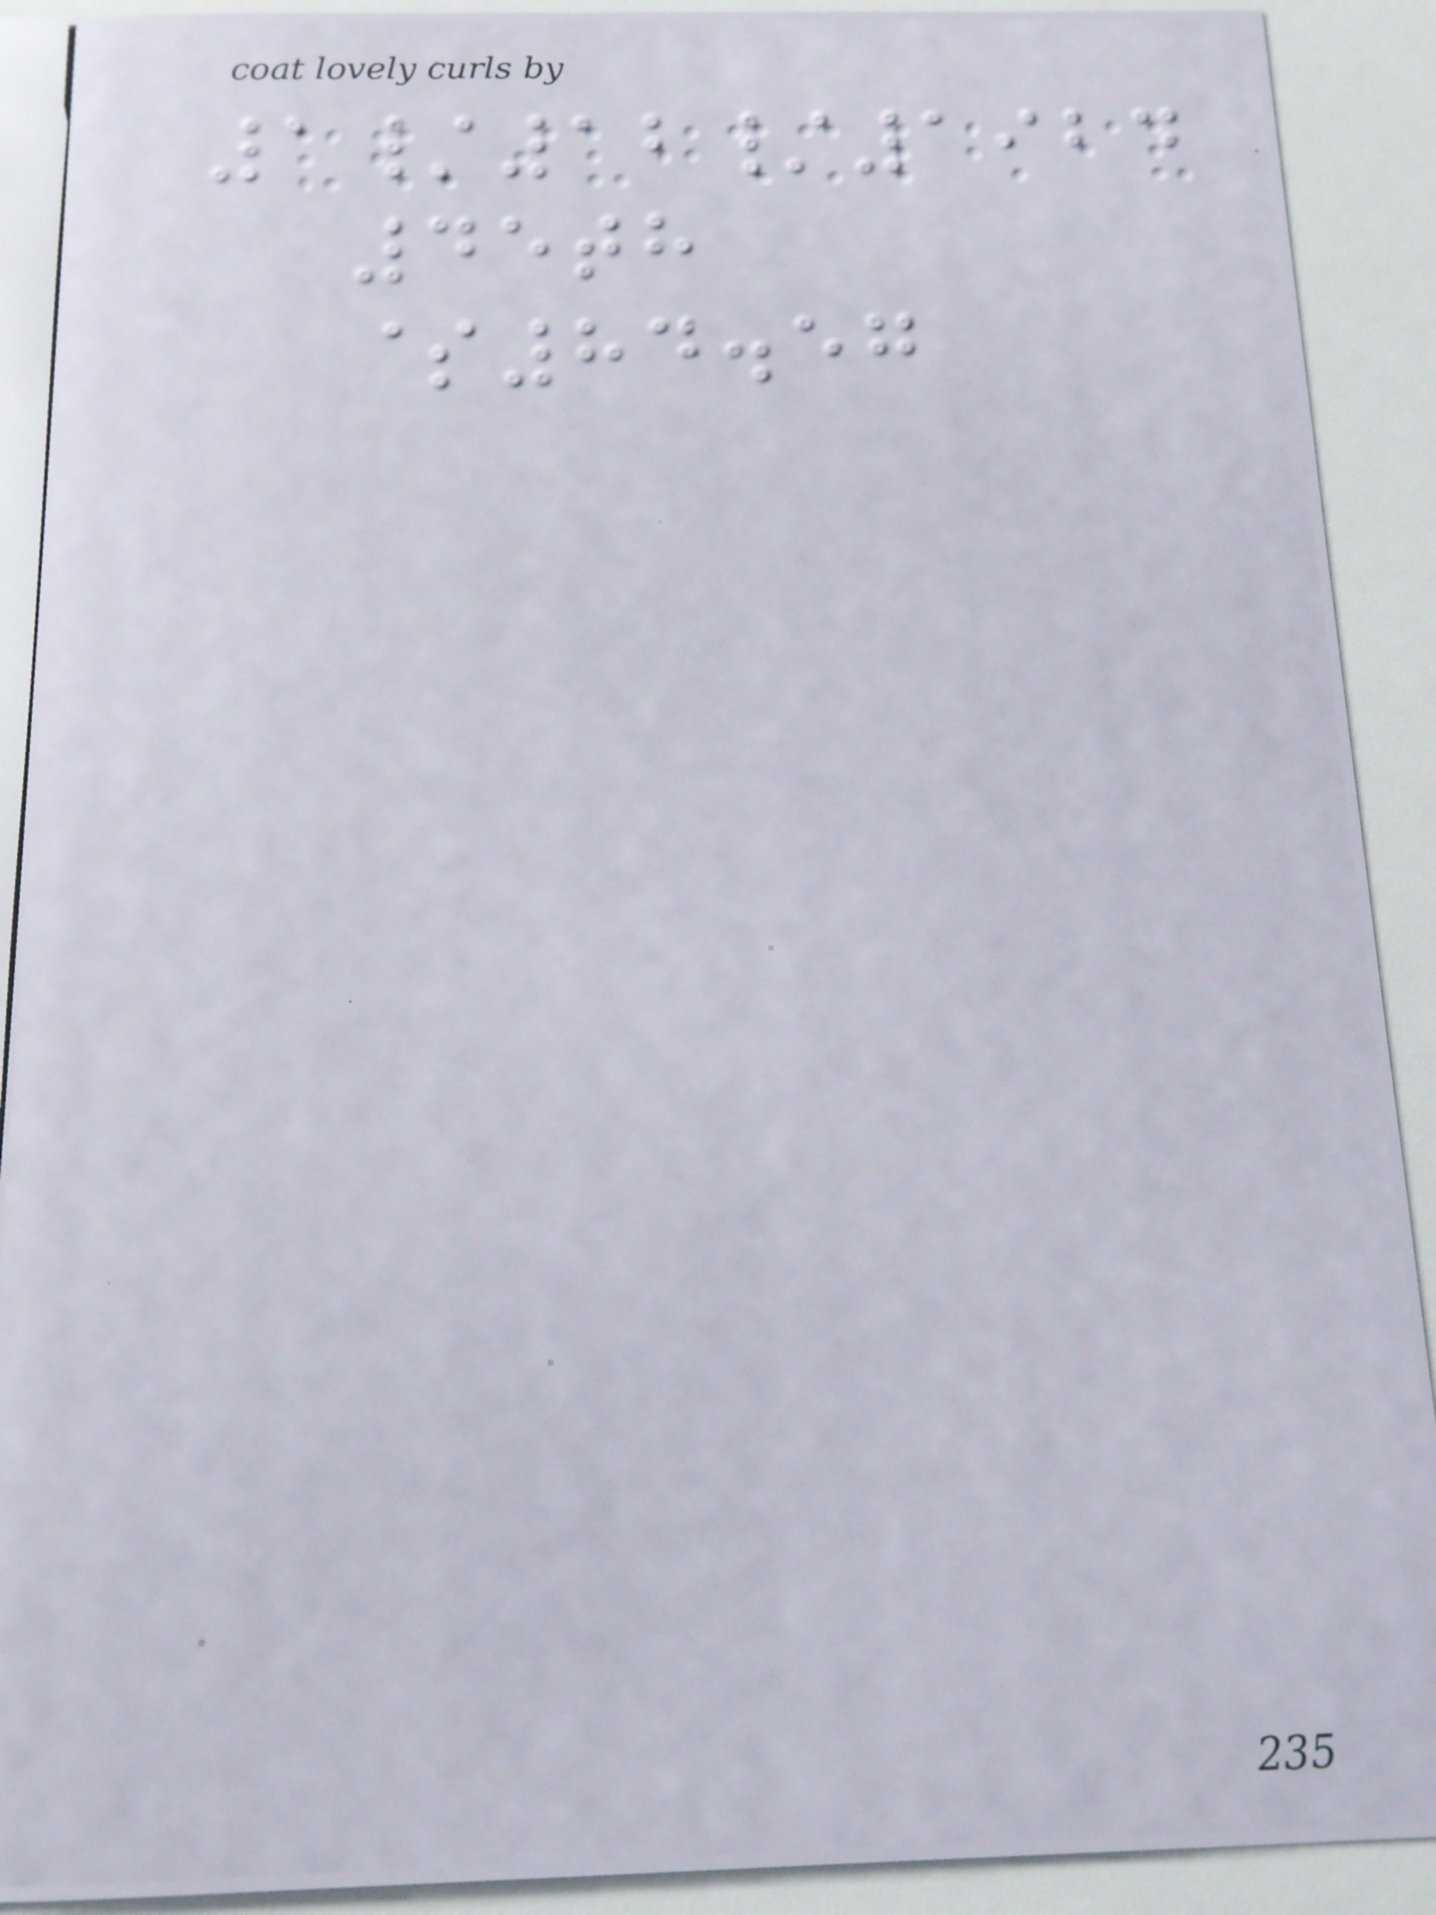1/12/1924
45th
$84.57
